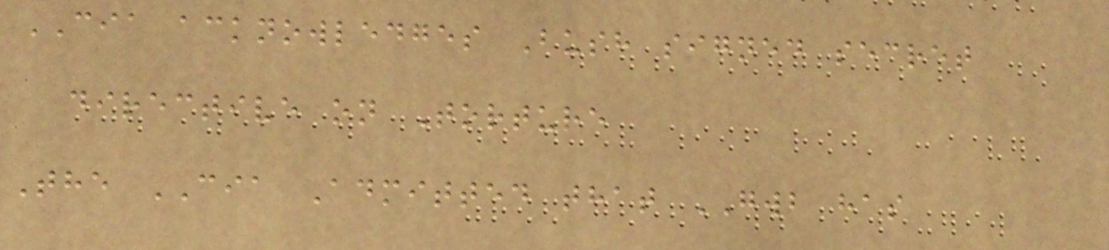CIA acknowledges Bush signed secret
directive on Torture
The CIA Admitted that GWB has
